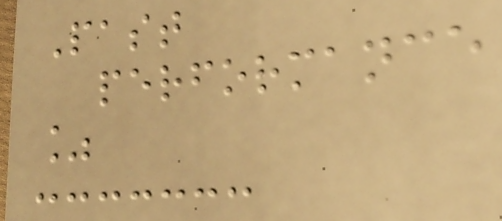Past
performance
%
